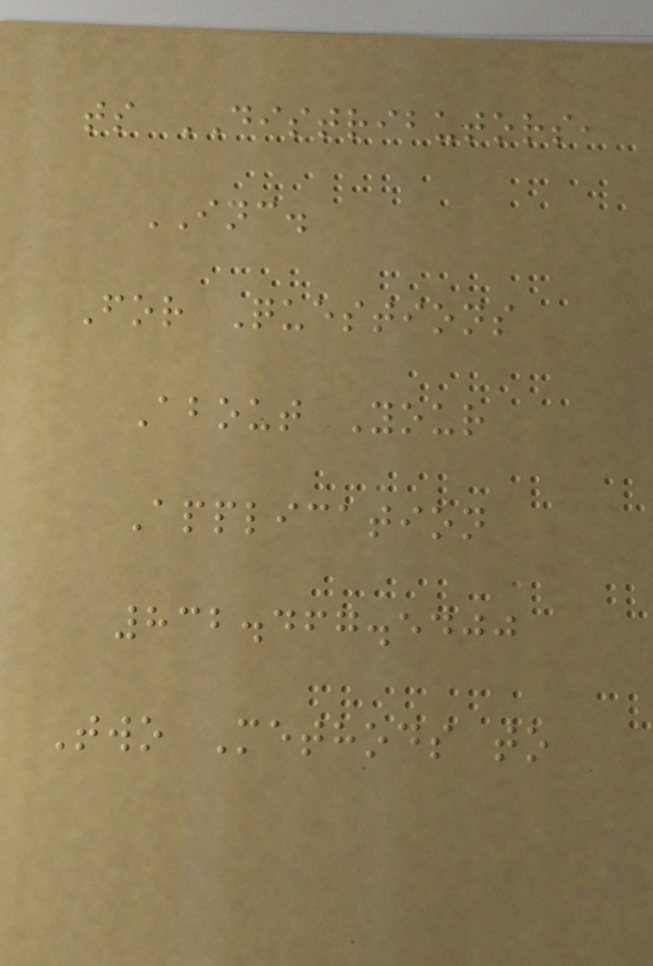ts DISTRIBUTORS,
INC.
For Questions
About Your
Application
832.467.5400
Two Methods to
